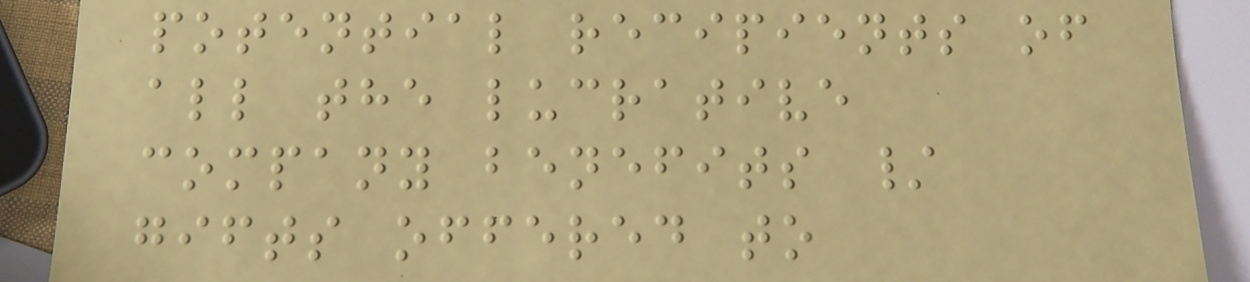potential recipients of
all the lucrative
company benefits /
gifts offered to
